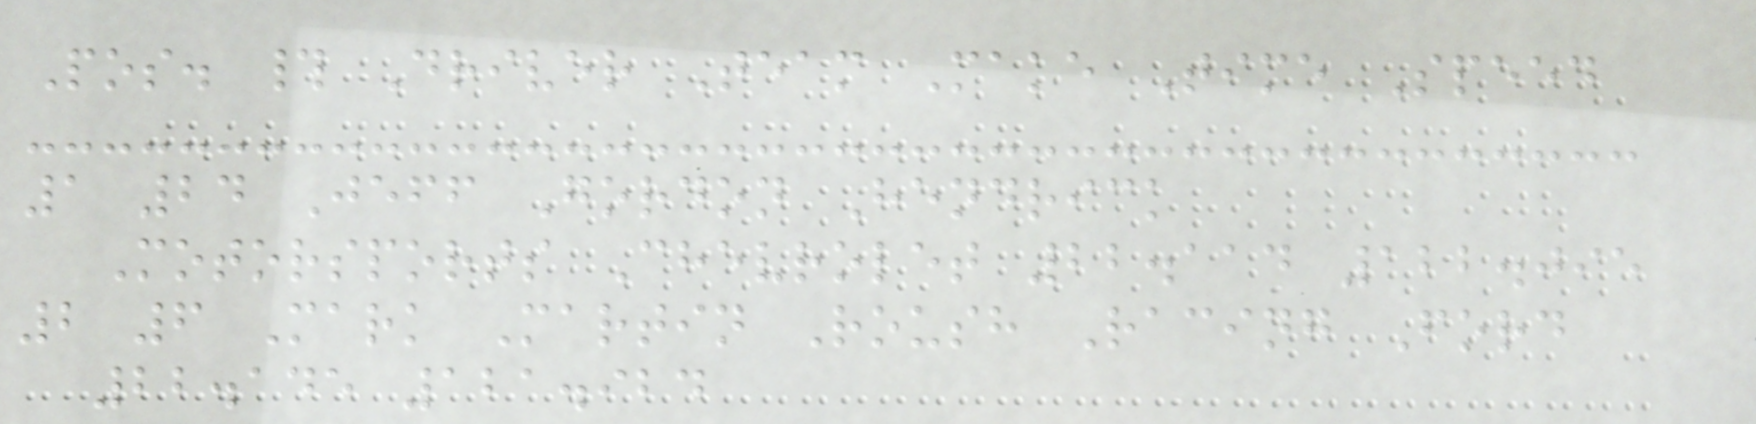Pos. # Driver Team Make Time Speed
1 24 Jeff Gordon Hendrick
Motorsports Chevrolet 22.114 122.095
2 6 Mark Martin Roush Racing Ford
22.145 121.924
